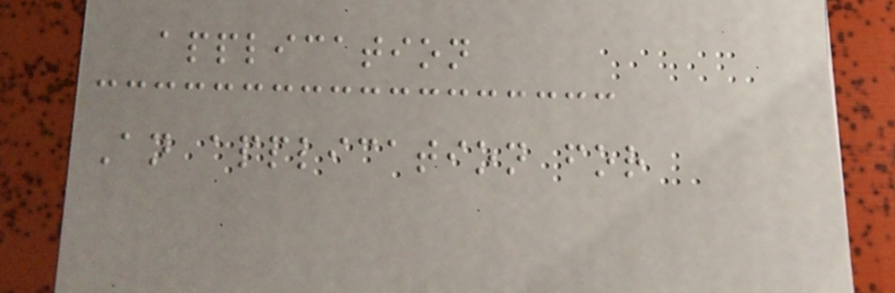application
An application for
